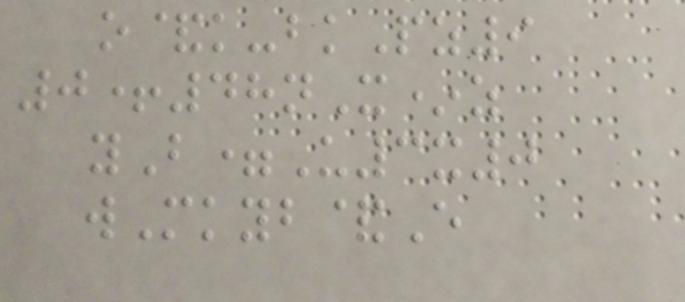o&k-bkPz9
0+48nX*z
yB=U3x0
wMkyb&E
